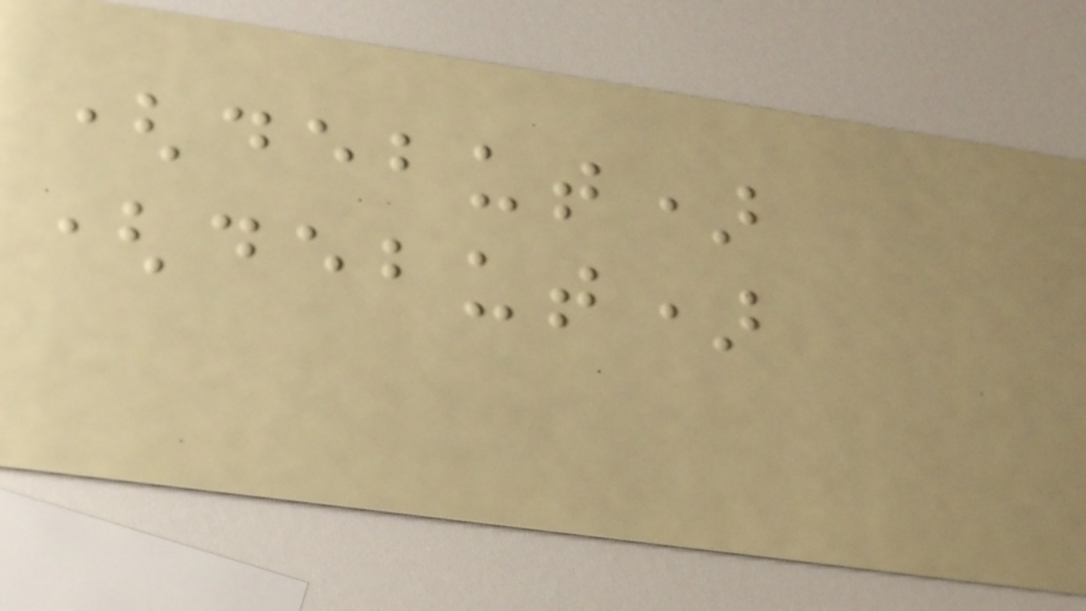(debut)
(debut)
